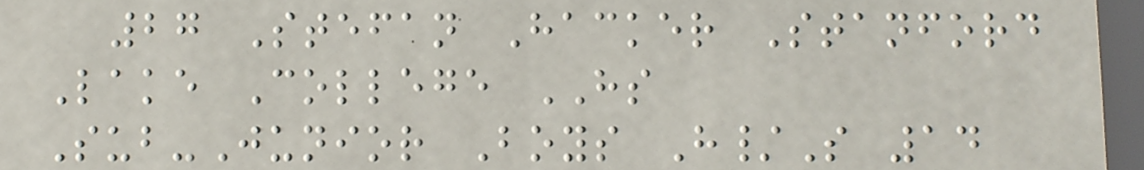27 Stefan Hacker Stanford
Lake College HS
Sub-Junior Boys H/S 14
